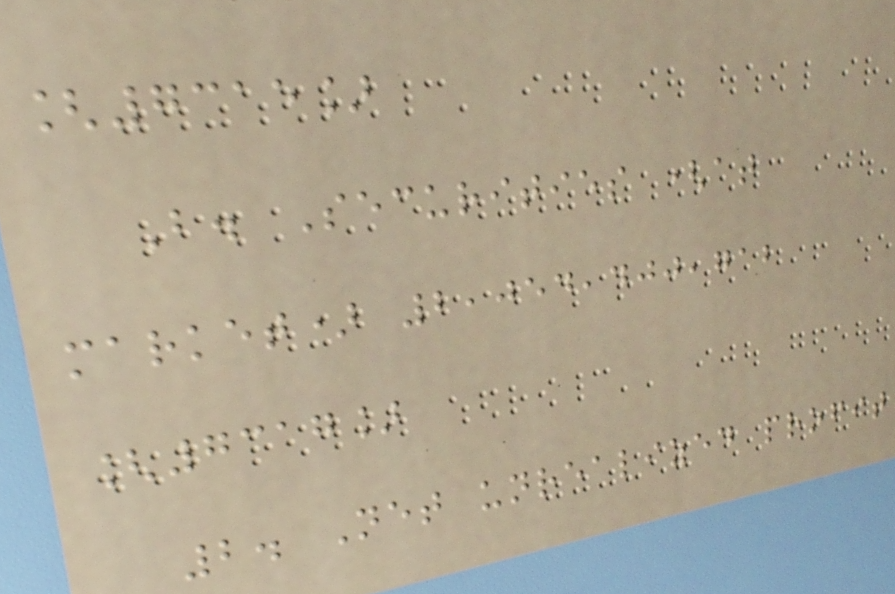[7315]
B. Securities (at
market) 2,054,400,712
[7317]
2. Net unrealized profit
